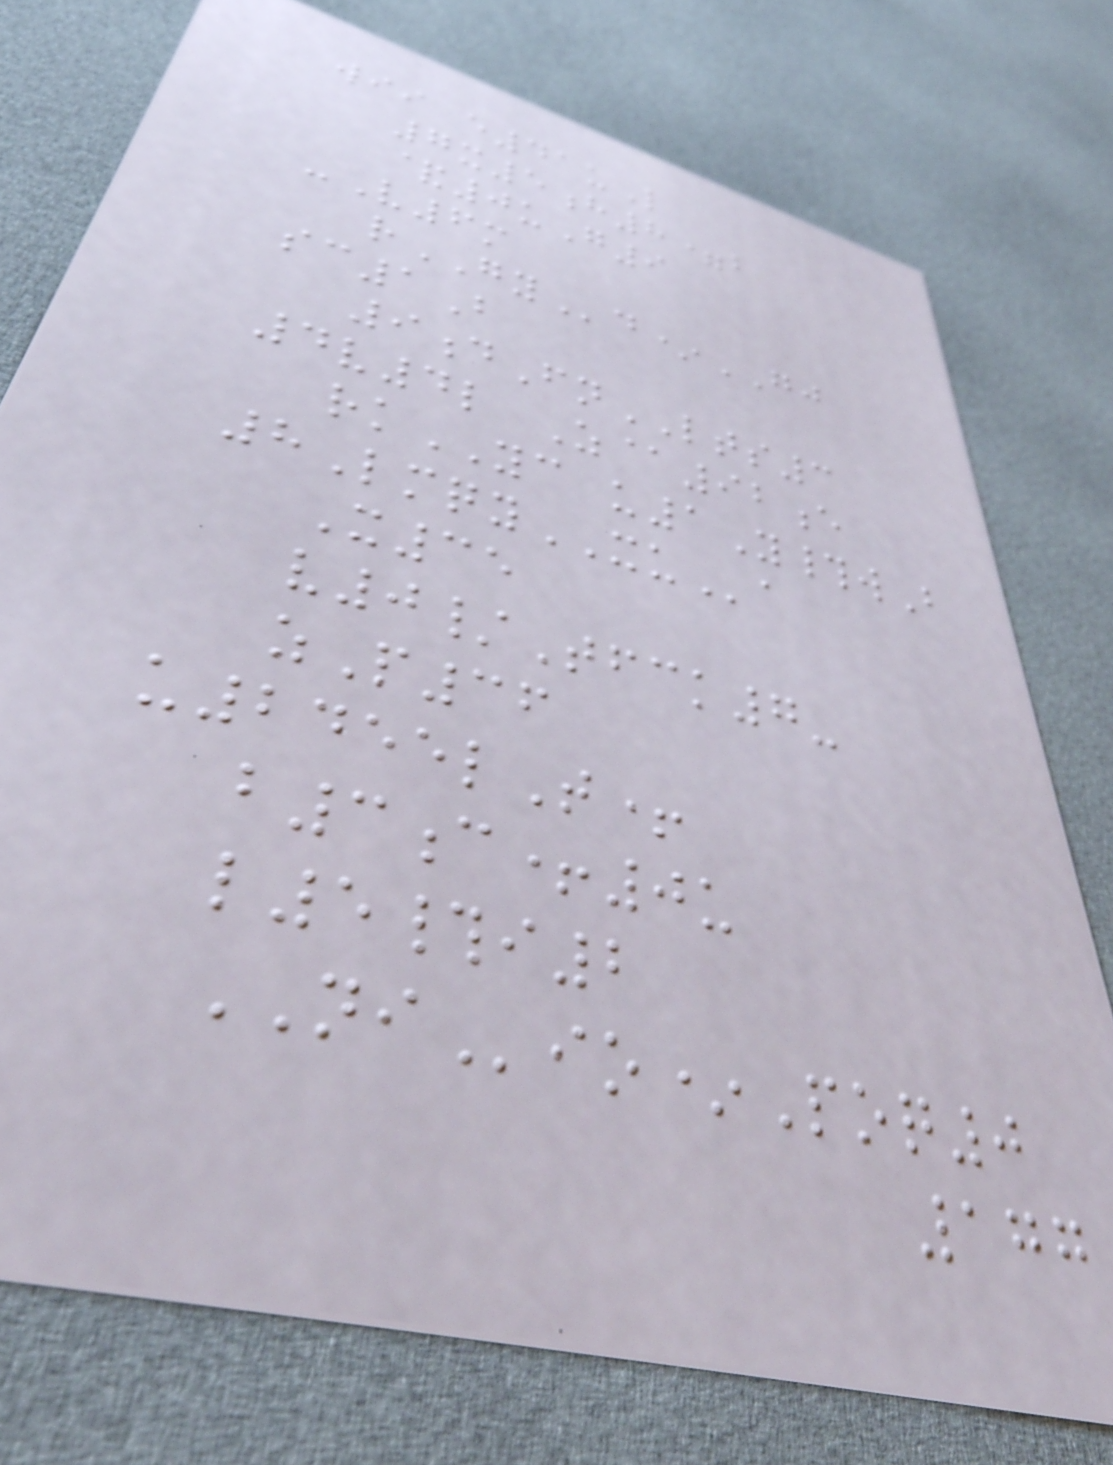wii e41uL
7x5h8=b
&0uG9
-V6m
rGYd*GJ
sc1B
9dFnLTS3
4v4l Z@92e
rkYC u1Y#wB
8LmqyXUa
X35
v0/Tfck7-
zP36
u2455lT+
b3c+0u
l5#i2
NIio*Poq0
177
